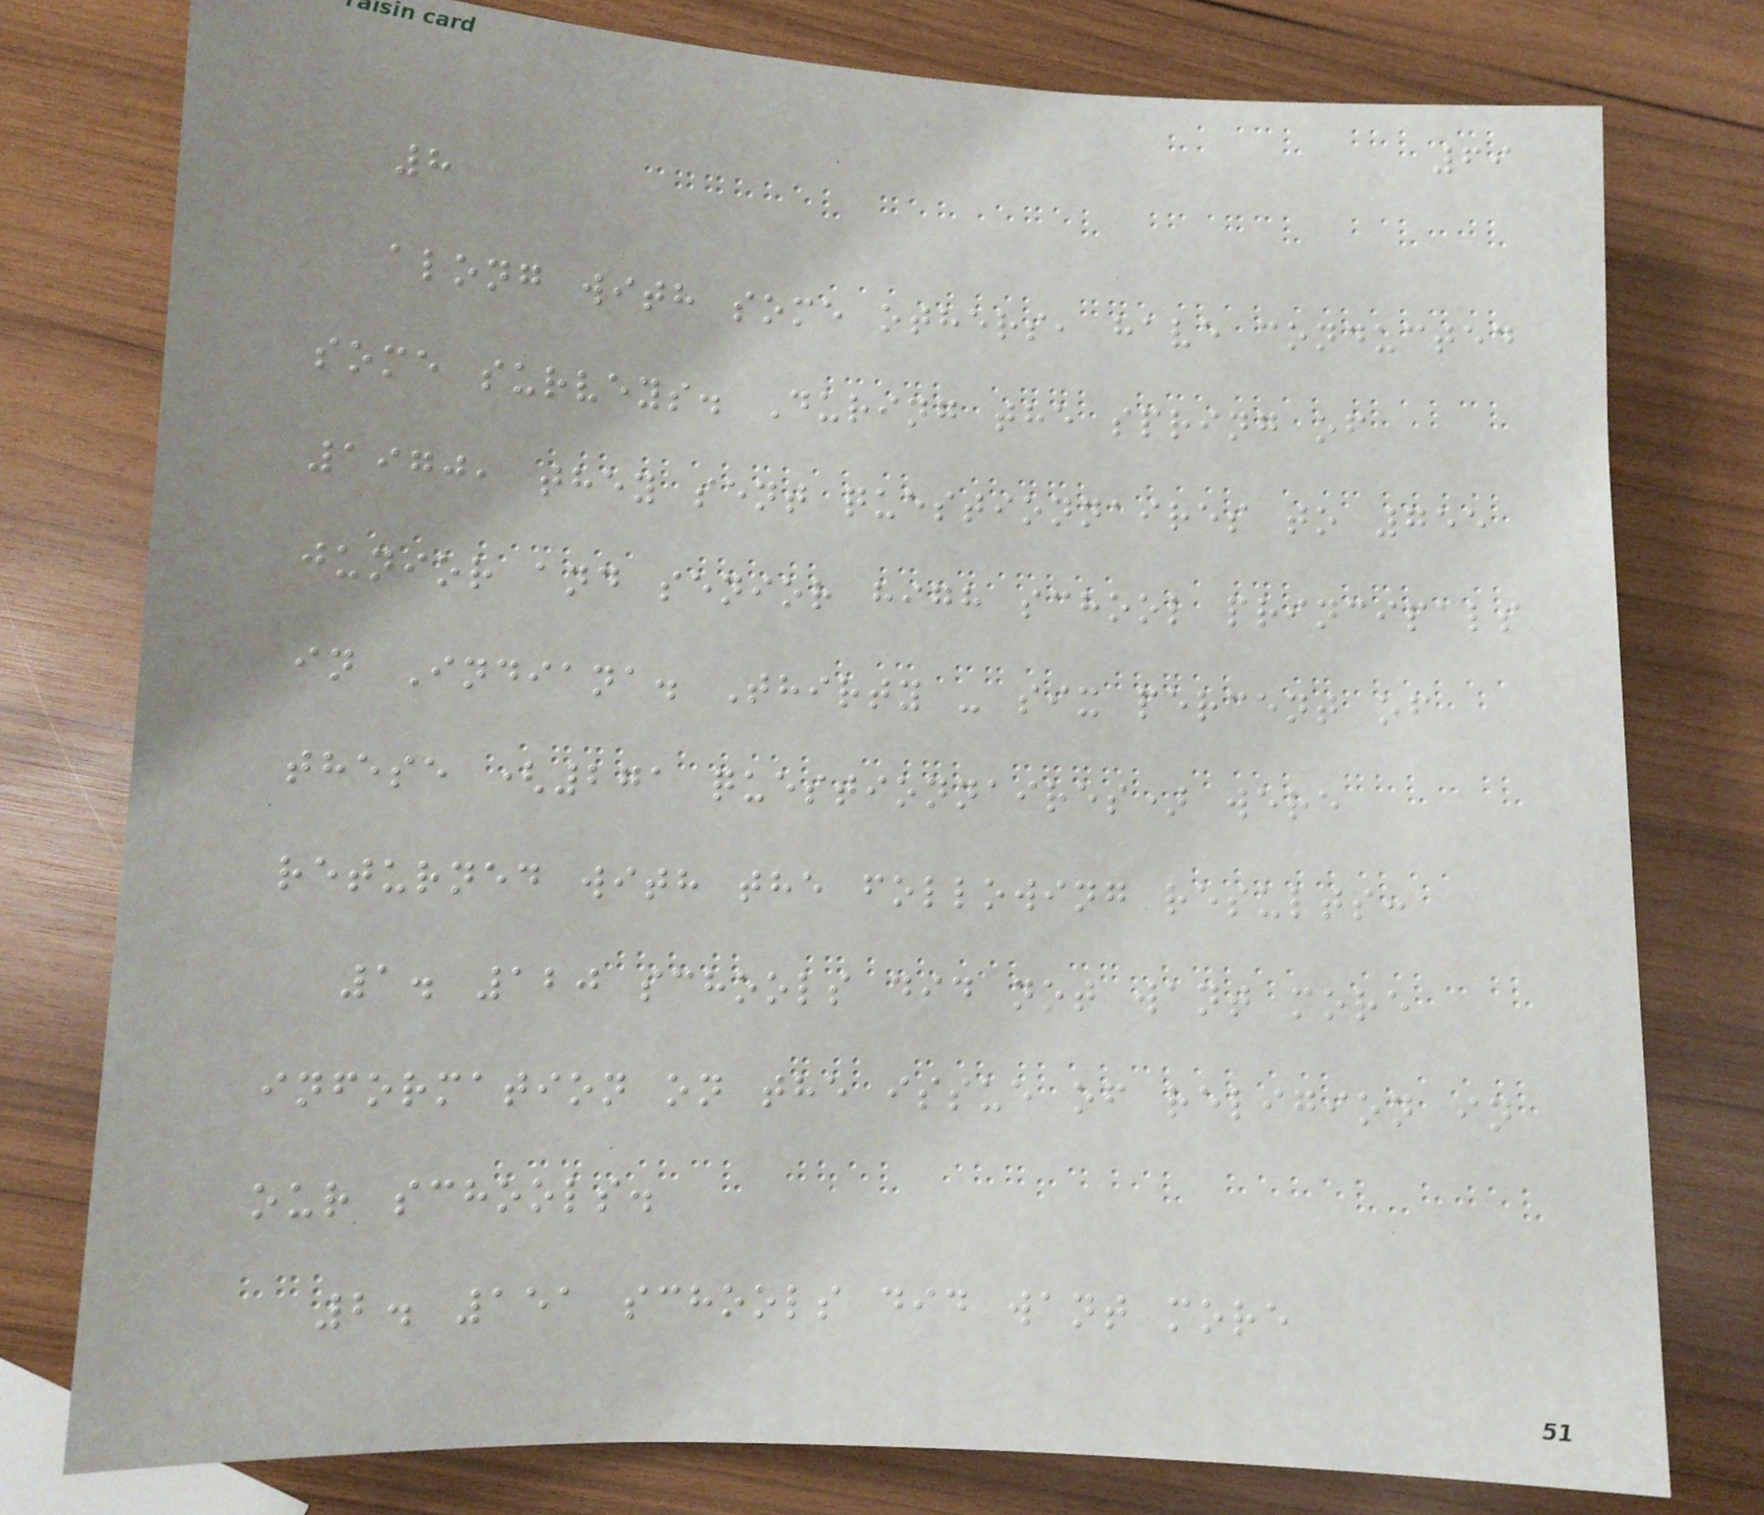69
8
along with some others, have conducted
some surveys. During the spring of
1970, they sent questionnaires to 755
junior and senior high school principals
in Indiana. Thirty - six percent of
these (271 questionnaires) were
returned with the following results:
1. 120 schools did not want more
information on the issue of religion in
our schools.
2. 151 schools did want more
